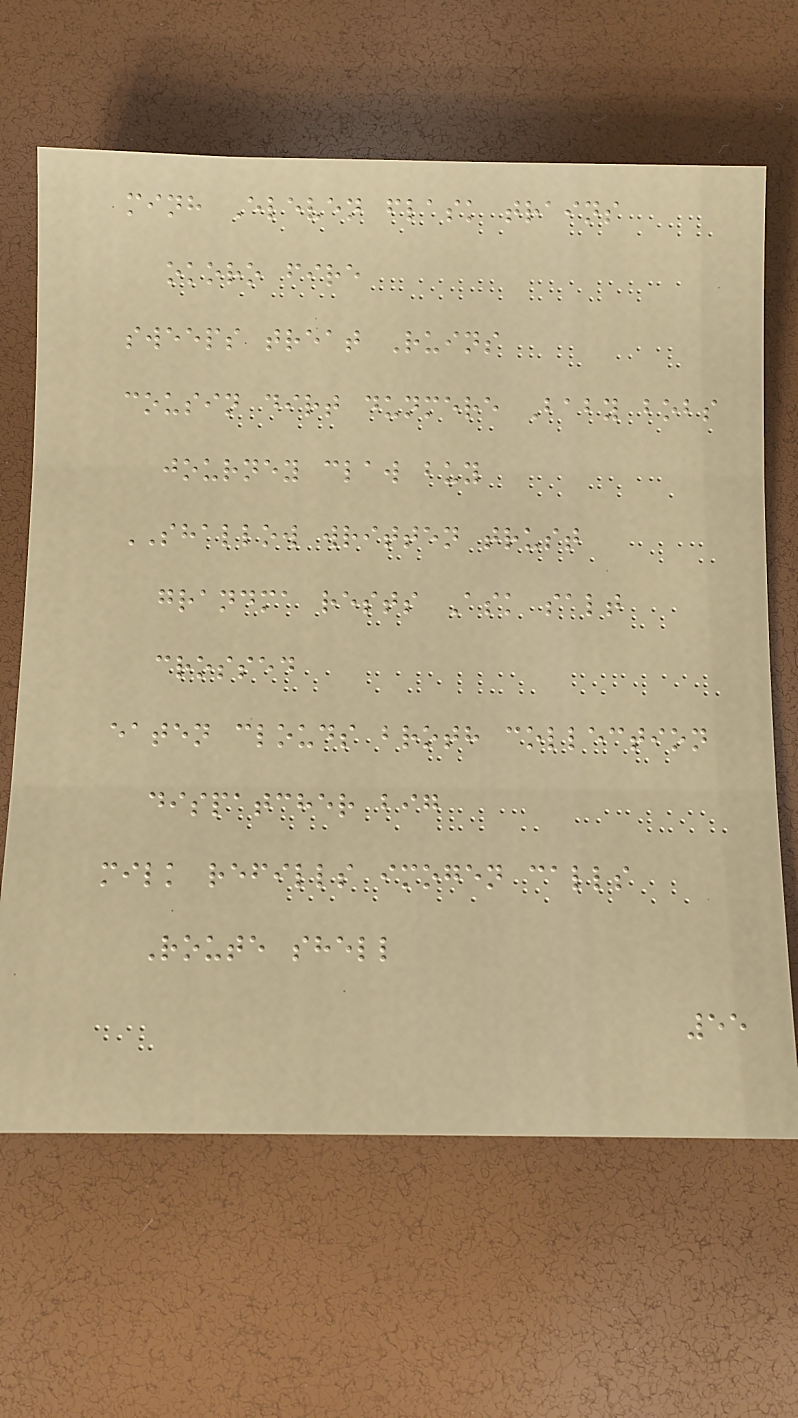minh Eleven flask trains
okoro fire
sweeps treat Ruins
cousin dirt dunmere Baby bobs
journey claw buy
SHALLOW written trust
grandma rests Ask salt
crossed
eaten clouds broth collection
dispatcher big
milk refills imogen calls
Route shell
55
